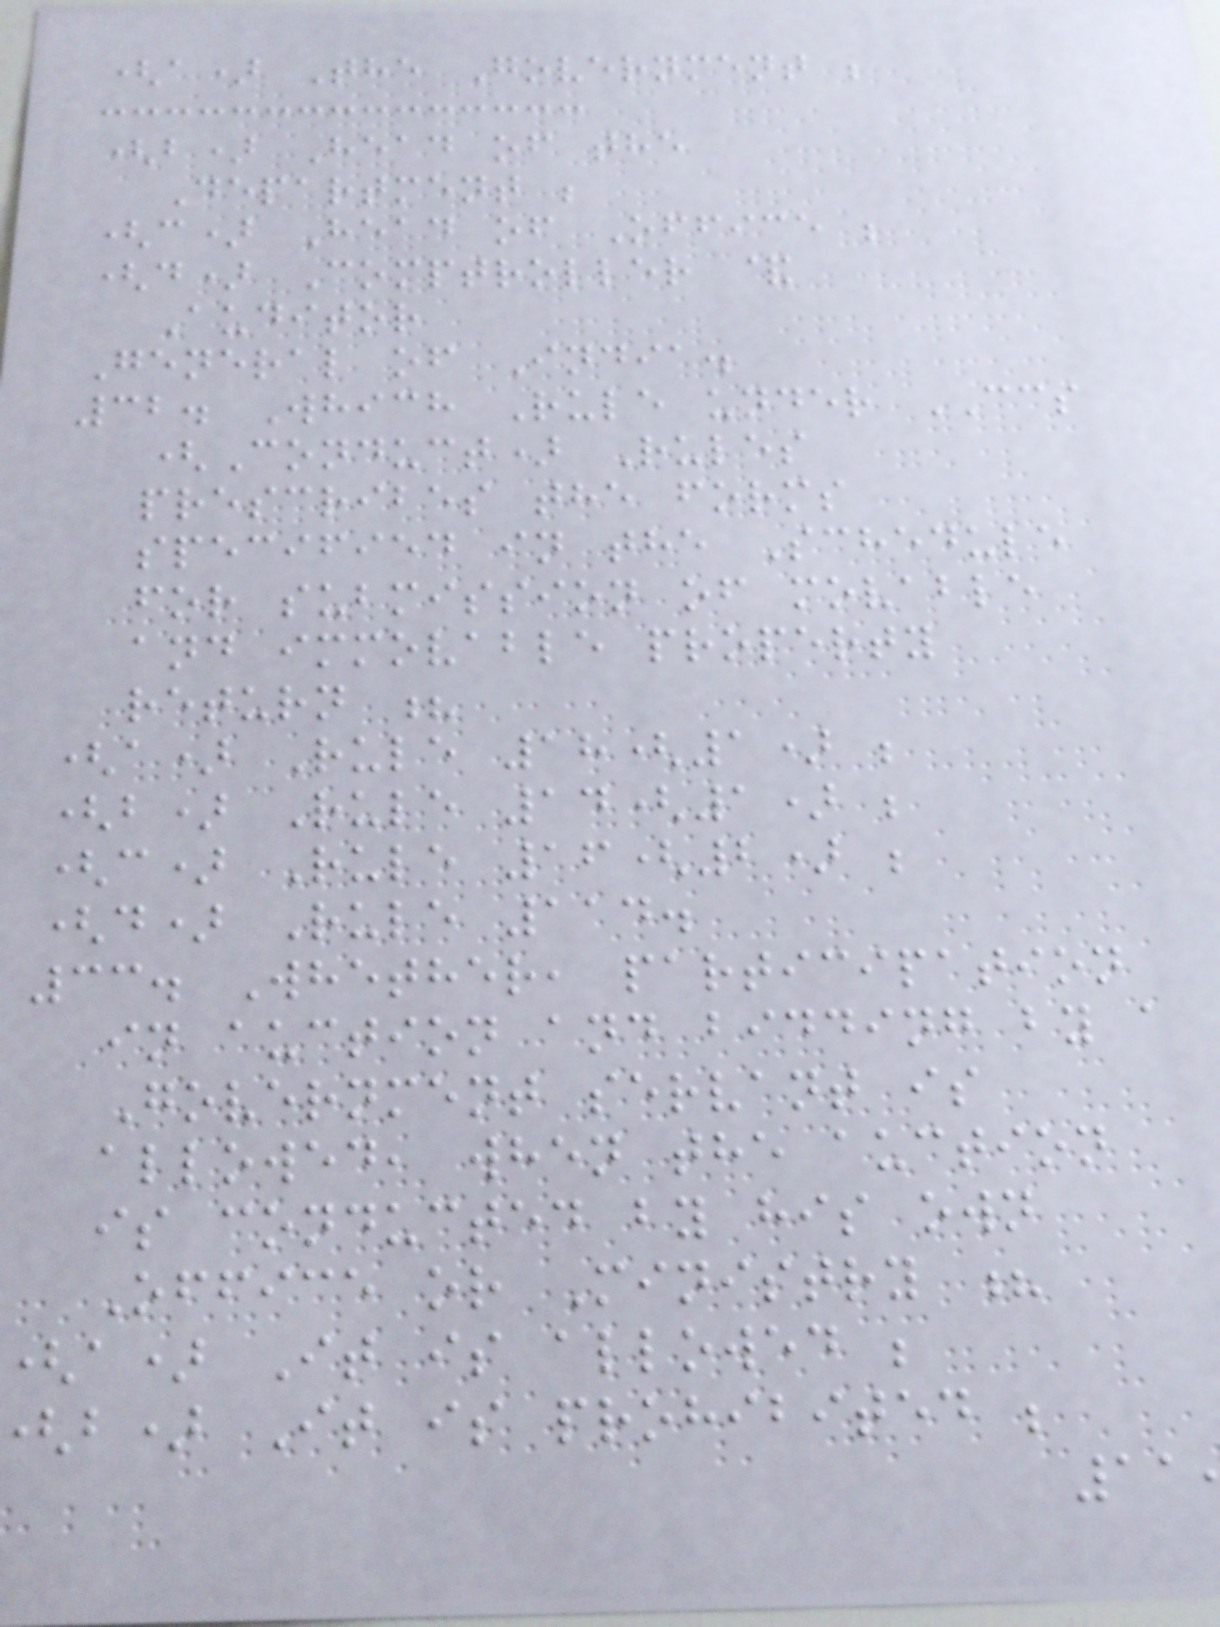(a) The Government ;
(b) Head of the
Department ;
(c) Head of Office ;
(d) Comptroller &
Auditor
General of India.
32. Which Rule under CCS
(Conduct) Rules
prescribes the forms
specified in the Schedule
for submission of movable
and immovable property
return ?
(a) Rule 18(1) ;
(b) Rule 14(1) ;
(c) Rule 16(2) ;
(d) Rule 114.
33. Whether, participation
in auction and bidding by a
Government servant is
allowed, when the auction
is conducted by his own
Office or Ministry ?
a) It is allowed ;
b) It is prohibited ;
